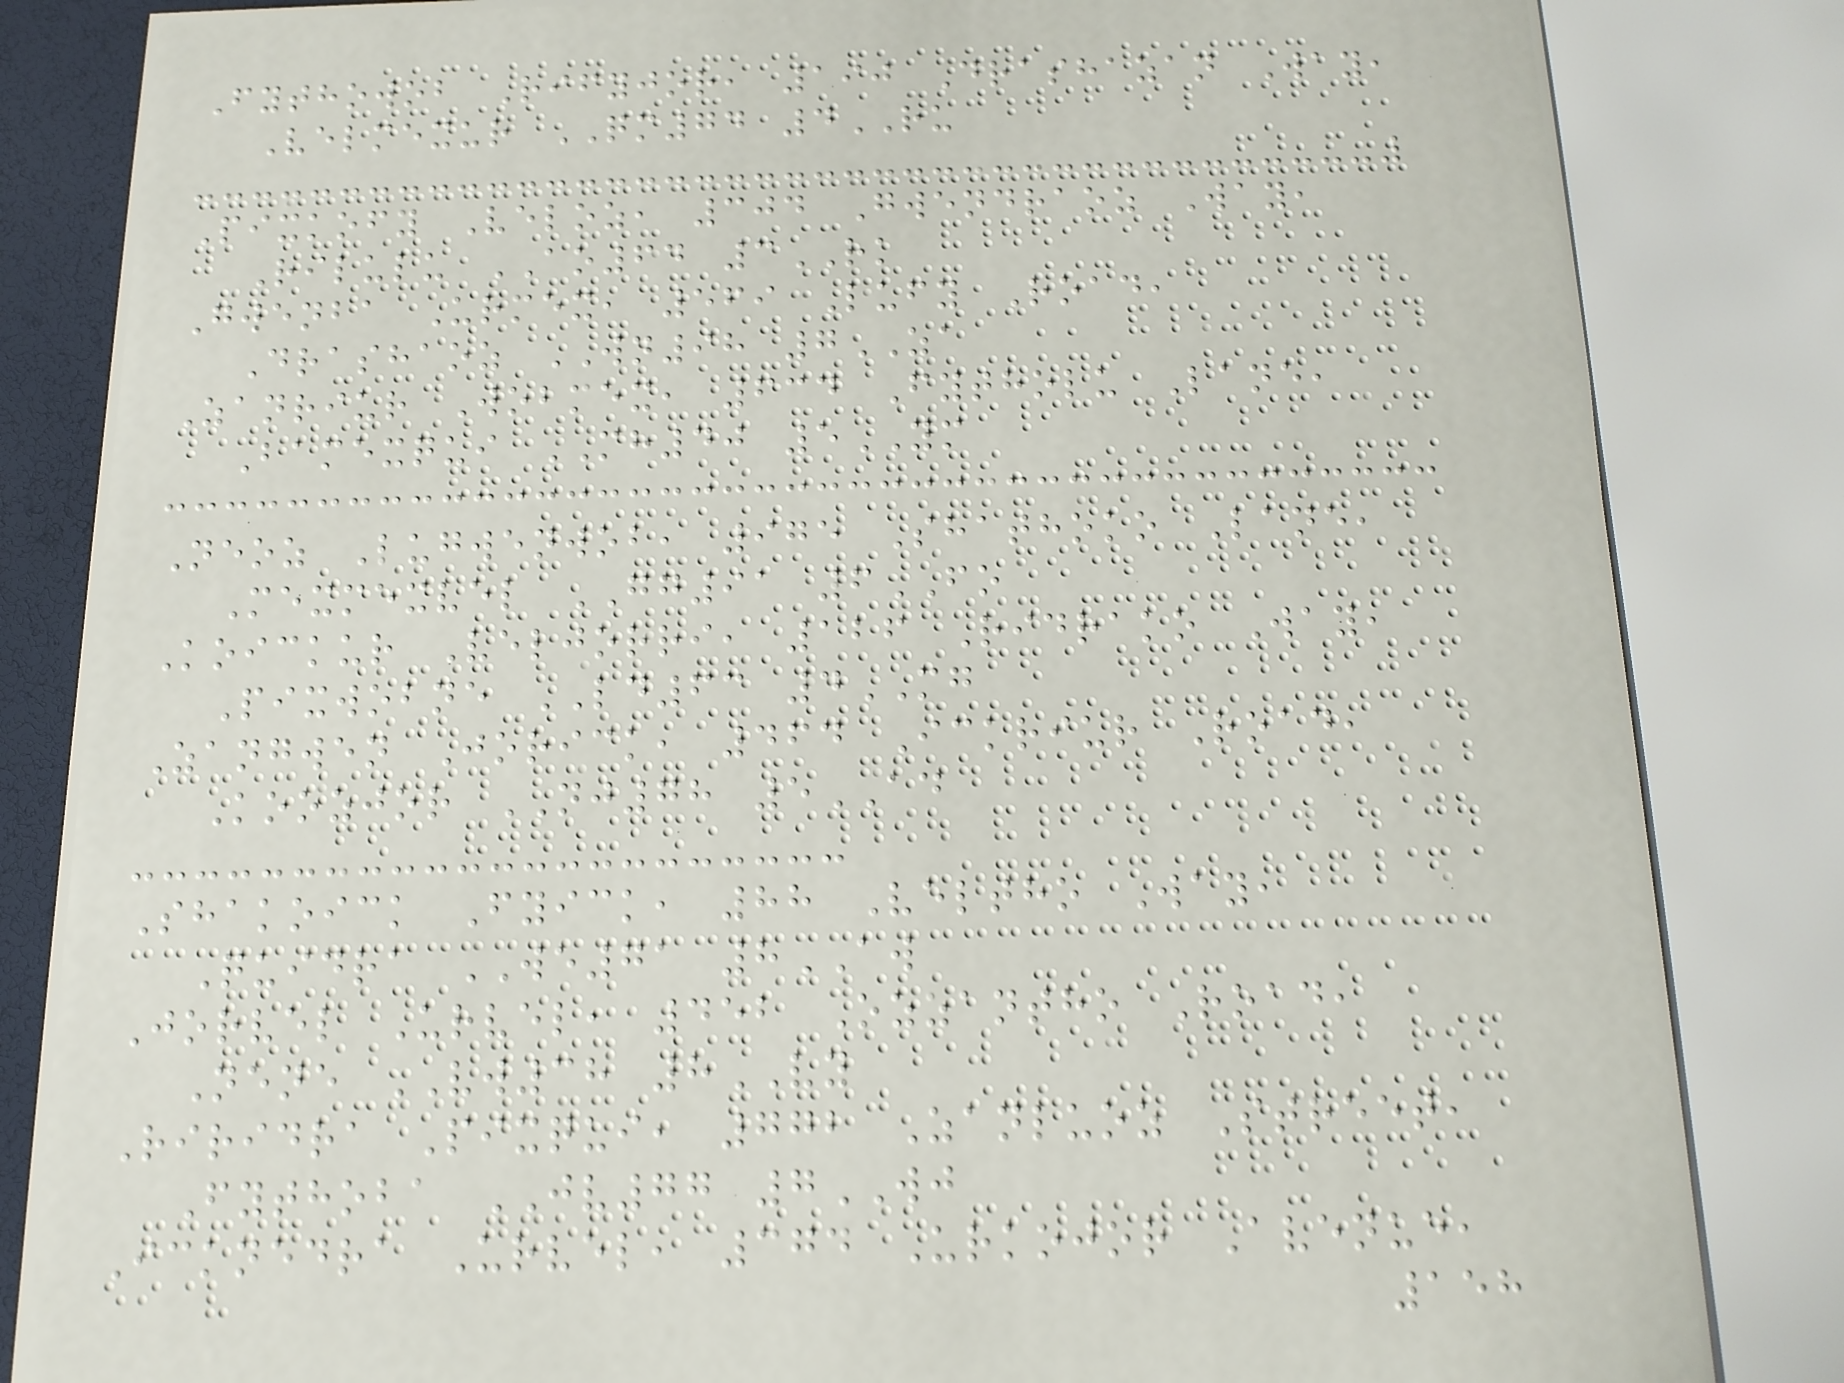Fythowob Rifyjor, 190 Drashazan Way,
Velmexur QM74 4RU
Pixkofy Veloz, 304 Gwendraoz Way,
Rilulu AO64 3RK
Gwenba Urmex, 569 Lufy Road,
Drashaoz WN98 7ZA
Zanriur Wobmex, 634 Fytholu Lane,
Bamexqui MH40 5YM
Neoz Lugwenwob, 975 Shathoko Lane,
Mexmexvel GG91 6FO
Koickur Veljorri, 126 Ridrako Way,
Pixwobne LD63 4MG
Zangwen Jorick, 464 Ickriur Road,
Koozjor NJ78 5AD
Shakoick Fyick, 88 Veltho Way,
Quidra WE71 8AW
Jorvel Urvel, 452 Ozzantho Road,
Nene VW38 8VY
Riridra Pixqui, 772 Zanluoz Street,
Fythoba JV77 7WJ
Icknedra Urvel, 374 Urkojor Avenue,
158
